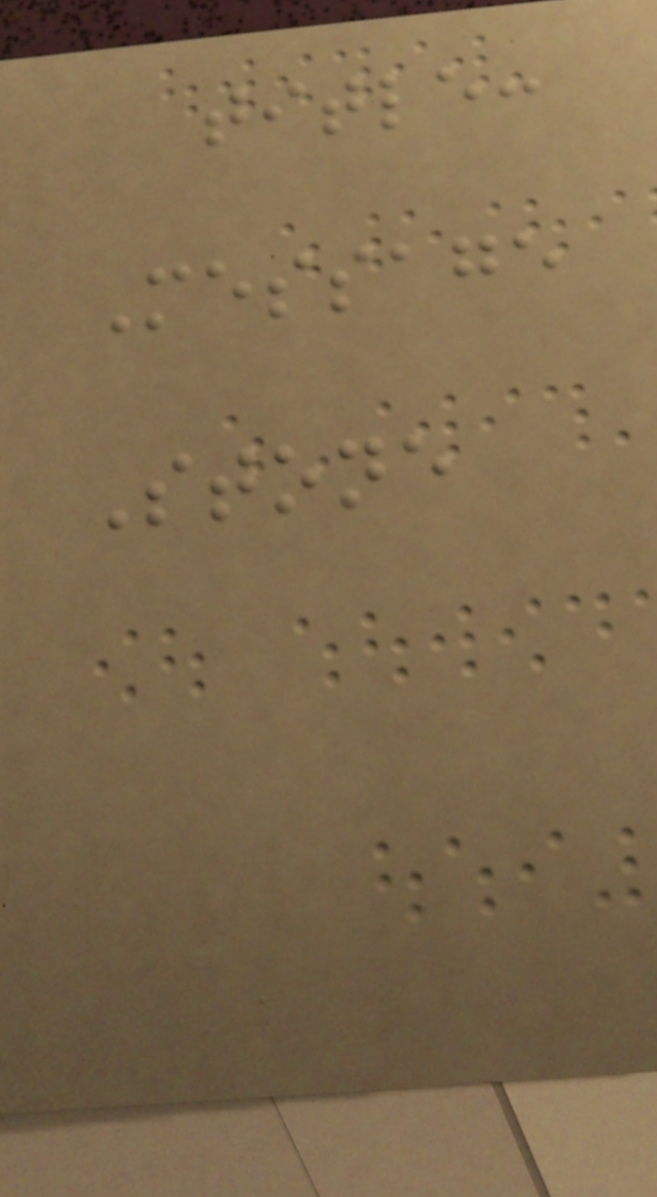title:
Message
Stone
